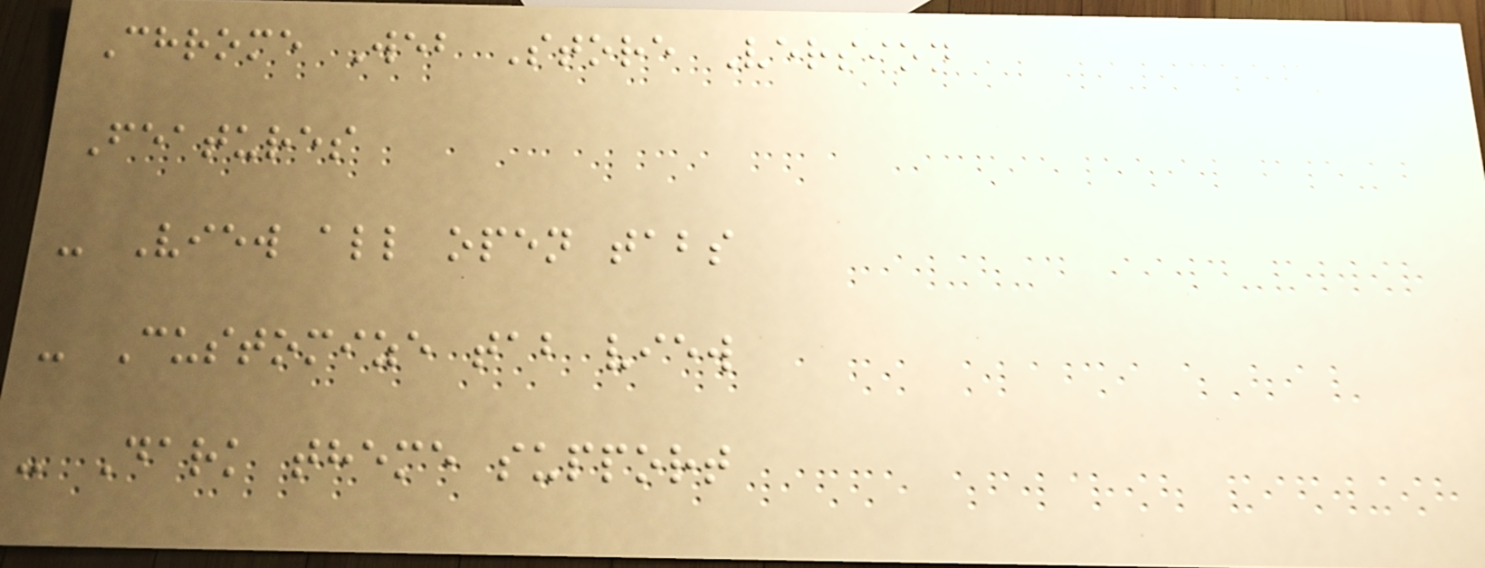Chrome Web Store Version
Features
- View all open tabs
- Customize tab view
- Dark theme support
